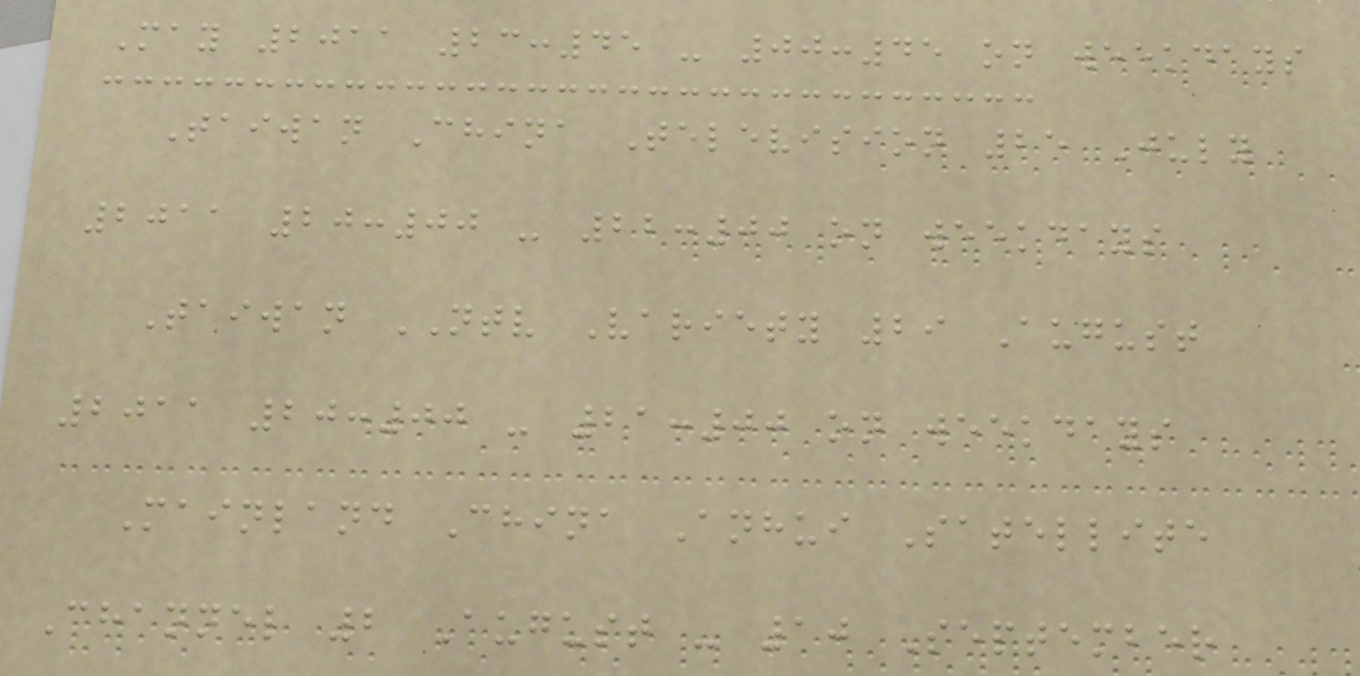May 2011 23:45 - 00:45 on weekdays
Taiwan China Television 25 July
2011 20:00 - 22:00 on weekdays
Taiwan NTV Variety 29 August
2011 20:00 - 21:00 on weekdays
Mainland China Anhui Satellite
Channel 2 August - 10 September
